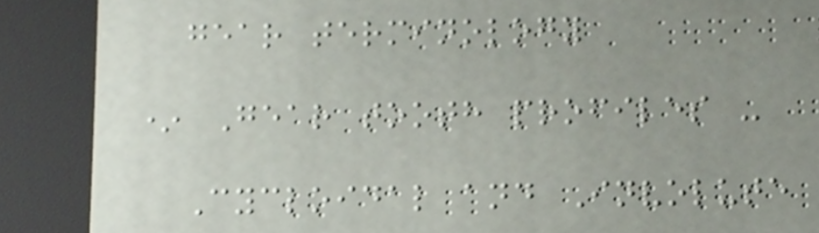gear terminology
* Gear tooth profiles -
Cycloidal and Involute
